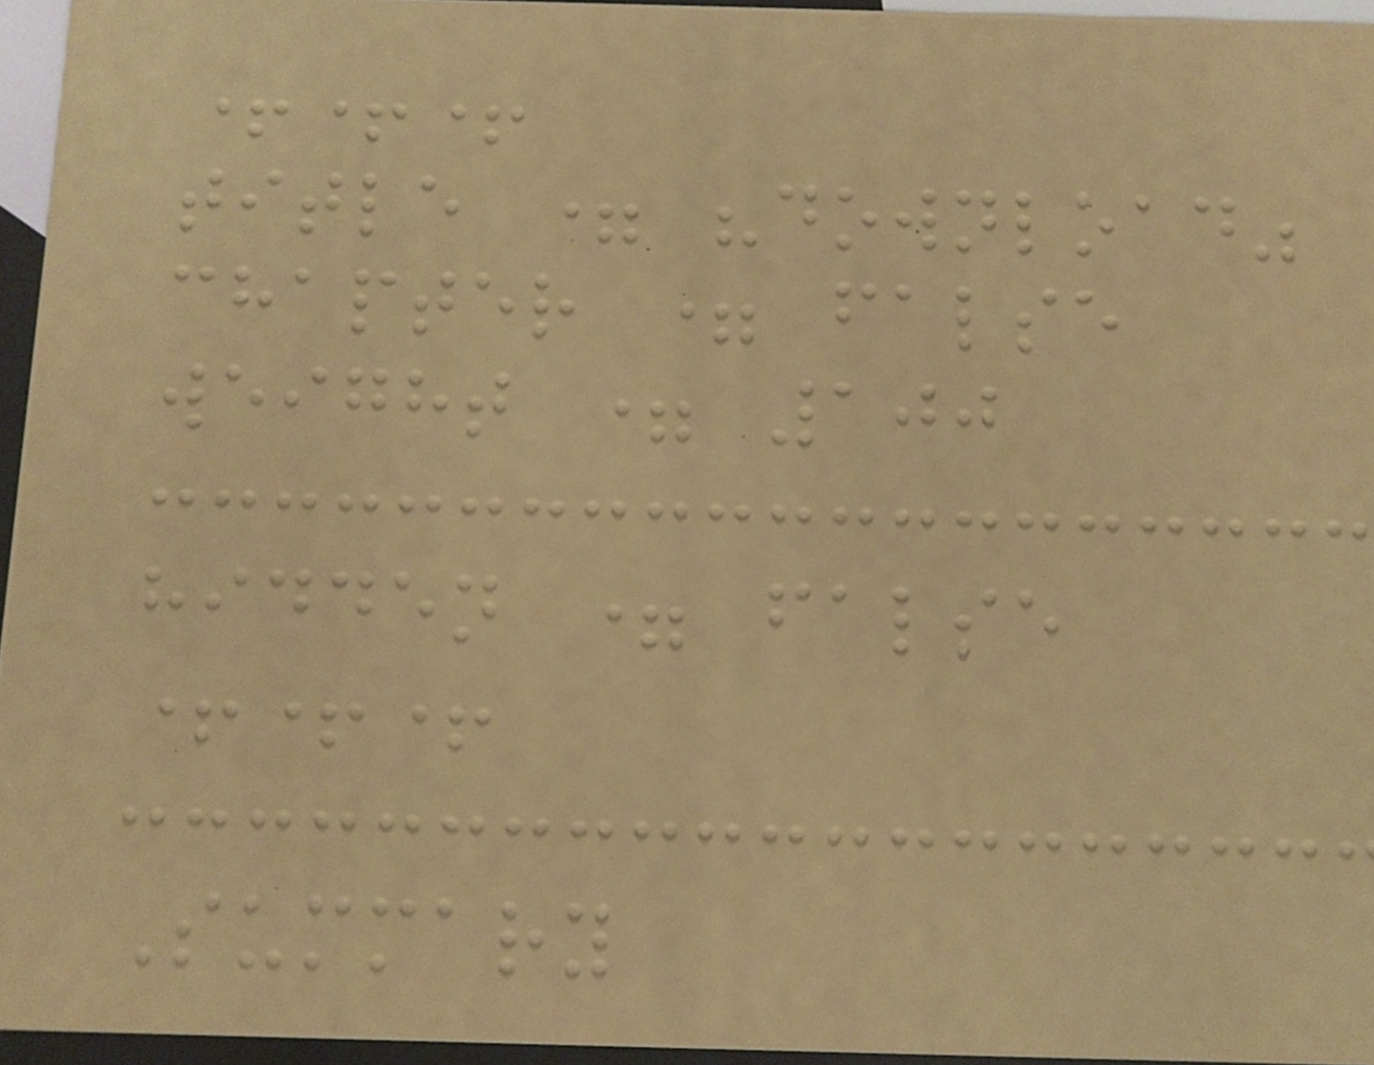+++
title = "download"
chapter = false
weight = 100
hidden = false
+++
Summary
